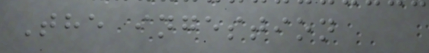The ingestion
